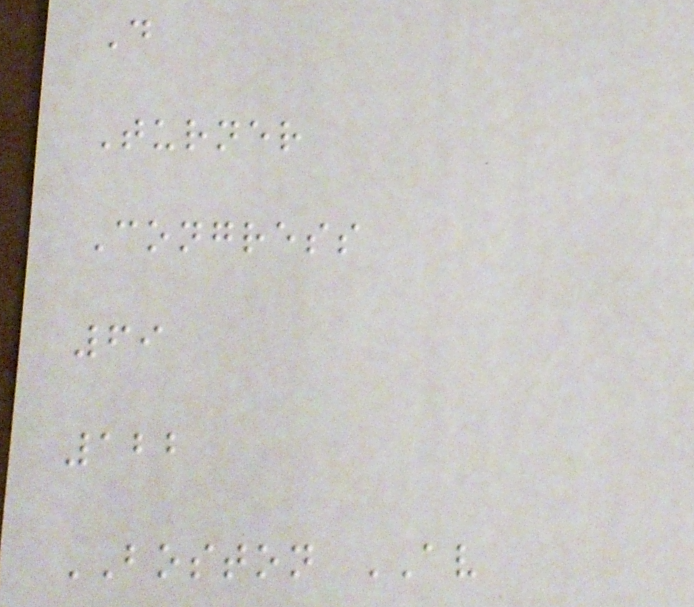D
Turner
Congress
69
122
BOSTON AV
